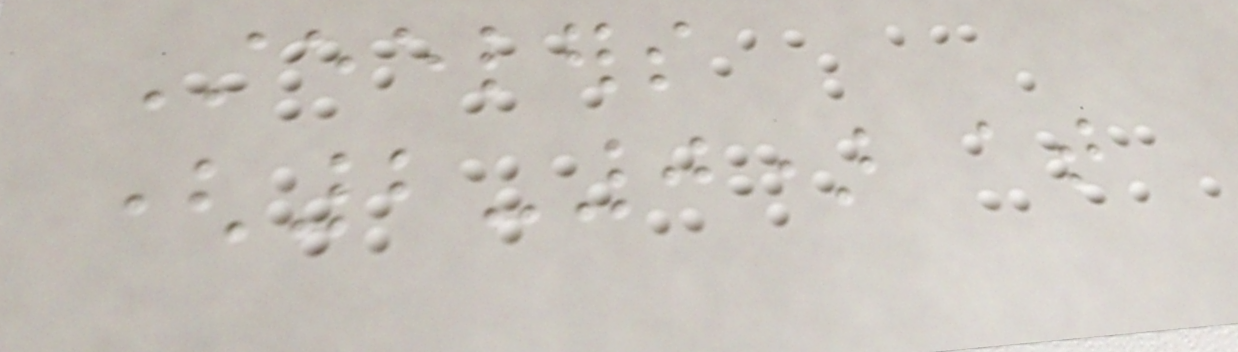Steelers
(2-0) at
